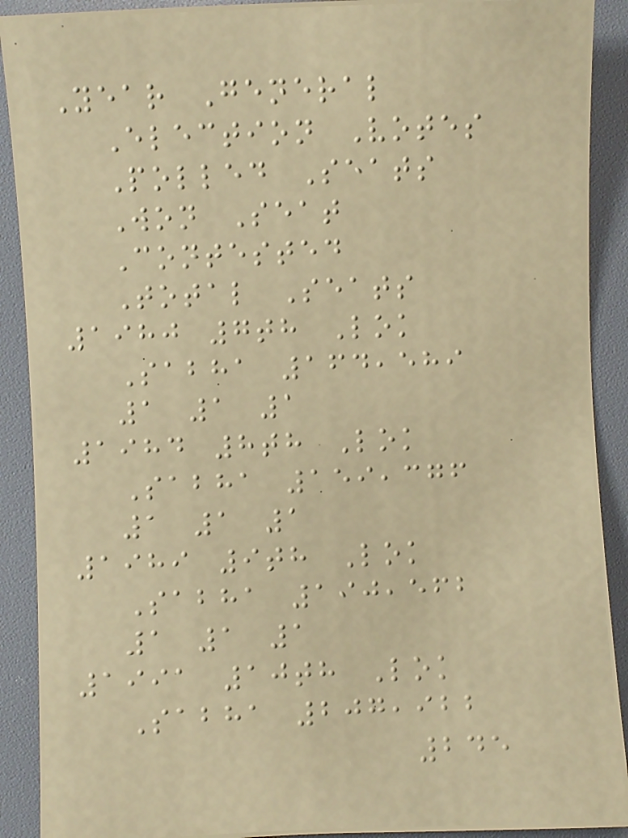Year General
Election Votes
Polled Seats
Won Seat
Contested
Total Seats
1980 7th Lok
Sabha 164,589
1 1 1
1984 8th Lok
Sabha 159,376
1 1 1
1989 9th Lok
Sabha 190,562
1 1 1
1991 10th Lok
Sabha 207,922
245
